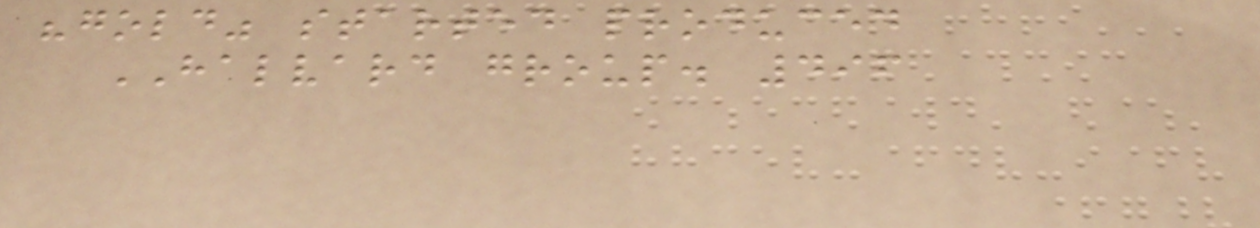"gold" started produced
HALVARD group. 496
